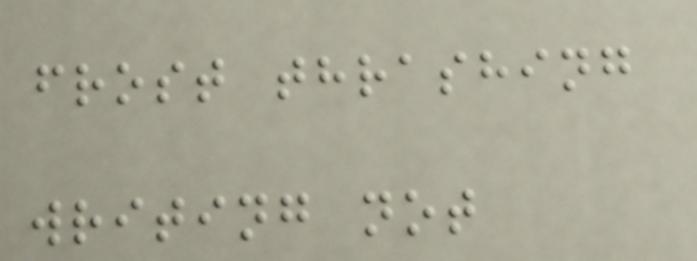frost thrashing
writing not
